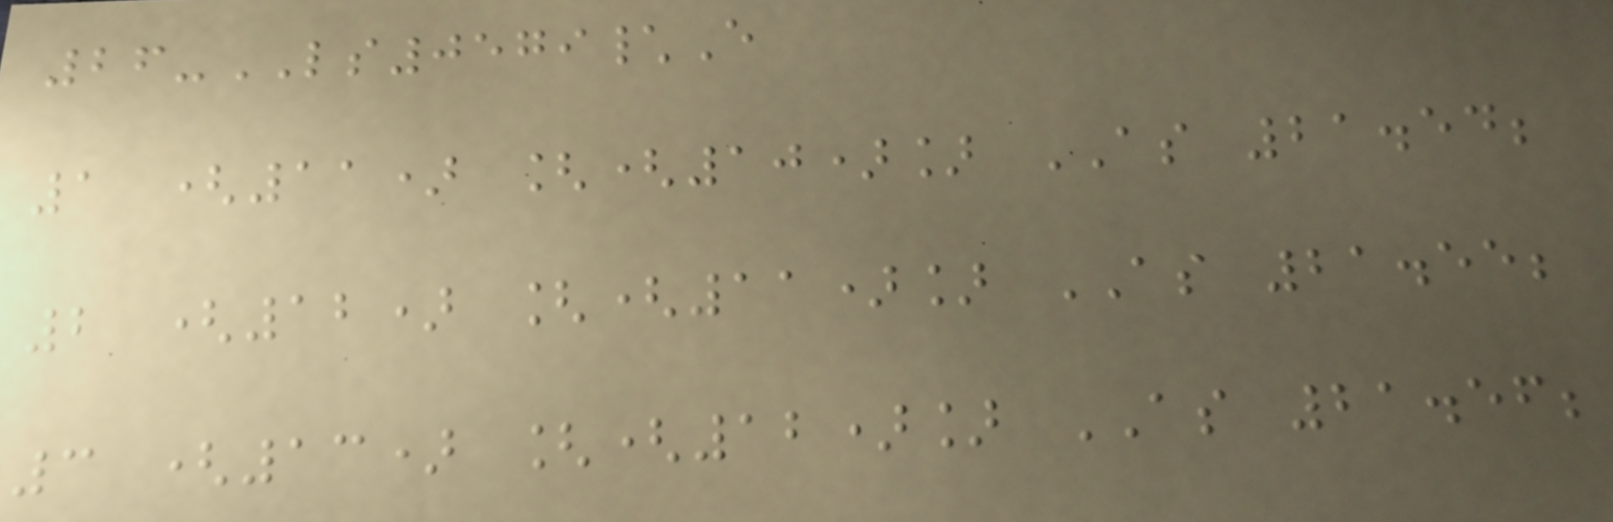26-LS0579\E
1 (11) [(10)] AS 21.54;
2 (12) [(11)] AS 21.55;
3 (13) [(12)] AS 21.56;
